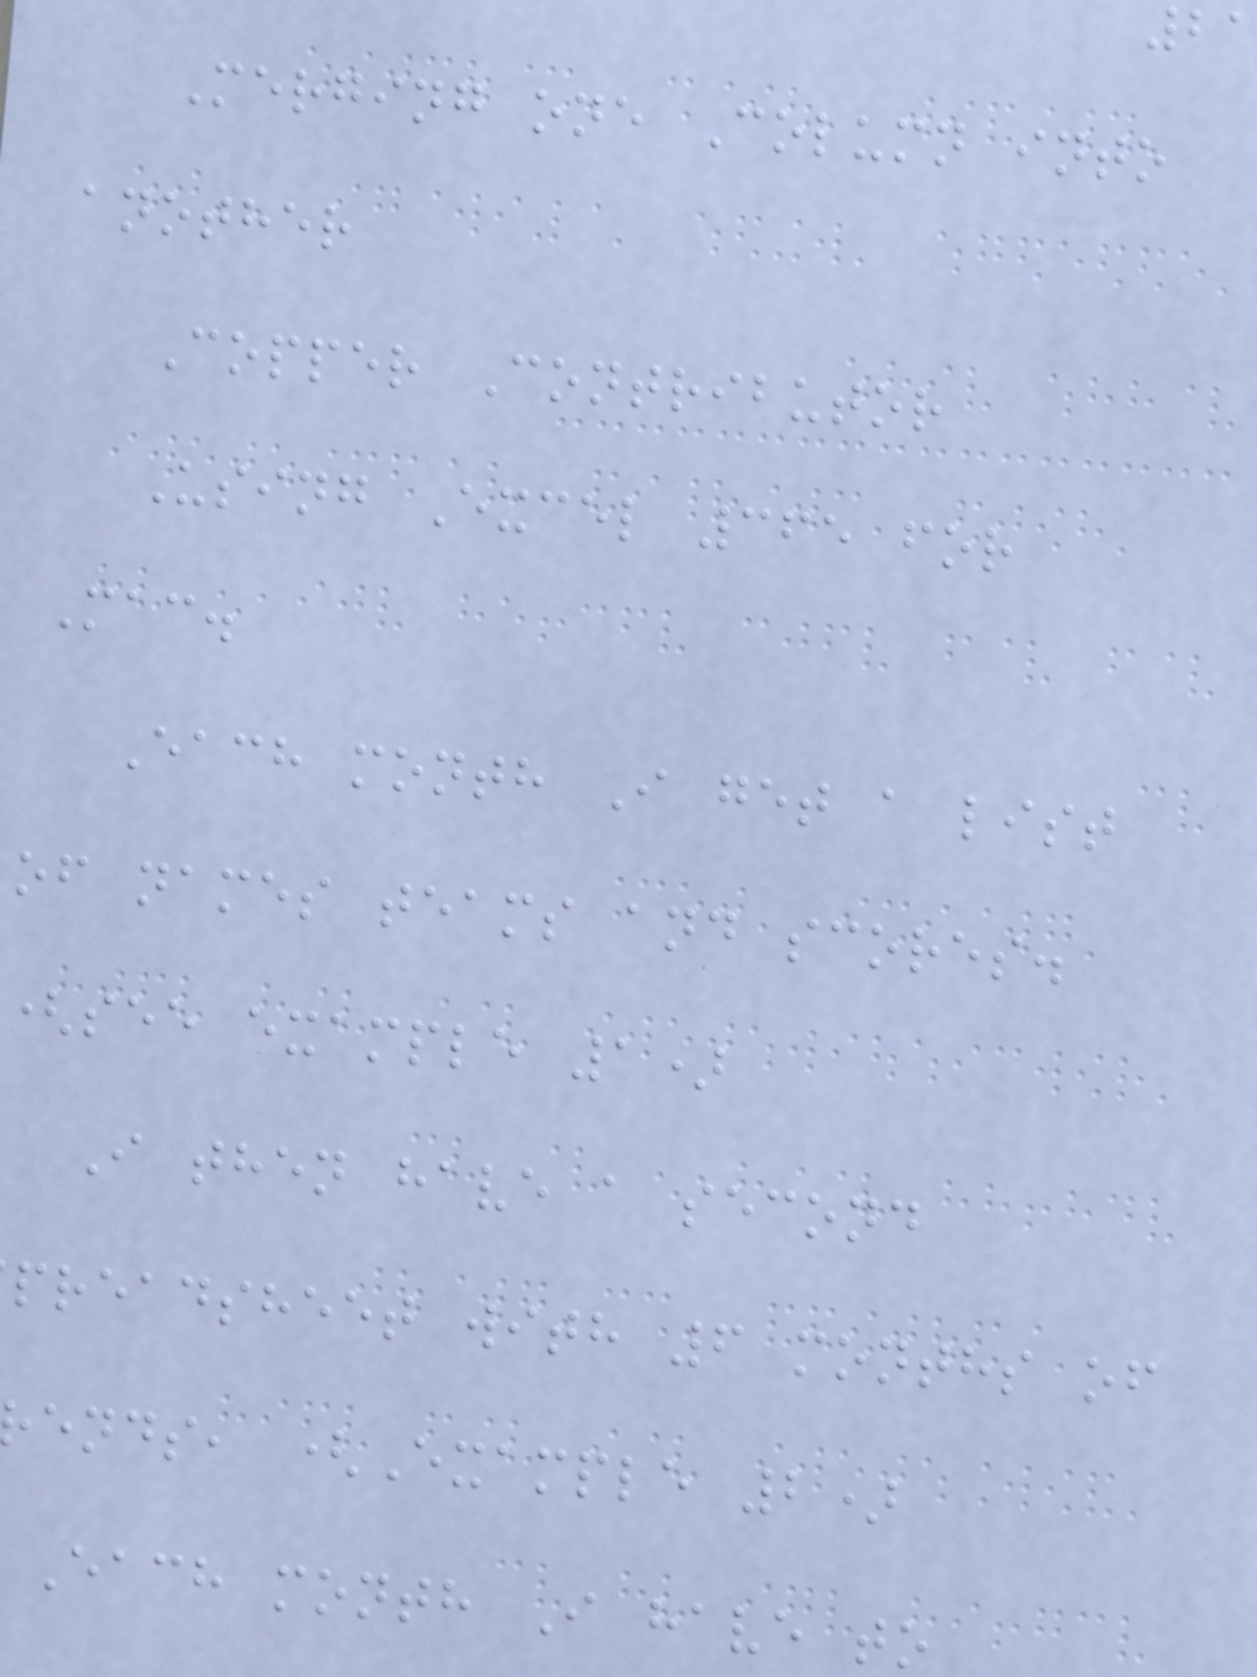Merging one Column into
another
Copper Contributor
Using Excel 365 for
Mac.
Each month I get a list
of names teams and scores.
(see example 1)
I then have a second
preadsheet with 6 months of
ends, (Example 2)
Each month I have to
